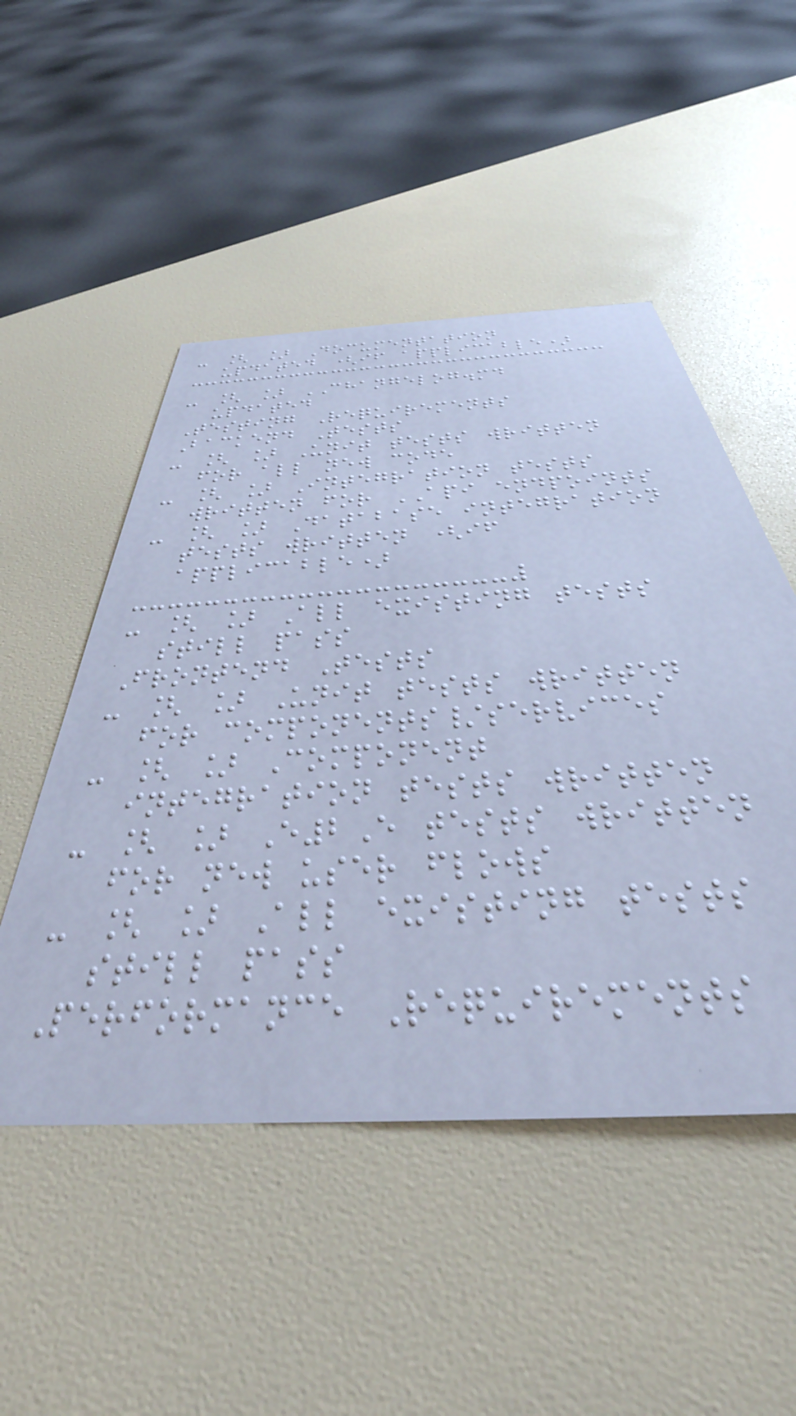- [ ] Documentation
updated (if applicable)
- [ ] CHANGELOG.md
updated
Testing Requirements
Backend Tests
- [ ] Unit tests written
for all new code
- [ ] Integration tests
written for API endpoints
- [ ] Database integration
tests written (if
applicable)
- [ ] All existing tests
still pass
Frontend Tests
- [ ] Unit tests written
for components/services
- [ ] Component
integration tests written
- [ ] E2E tests written
for new user flows
- [ ] All existing tests
still pass
Performance Requirements
